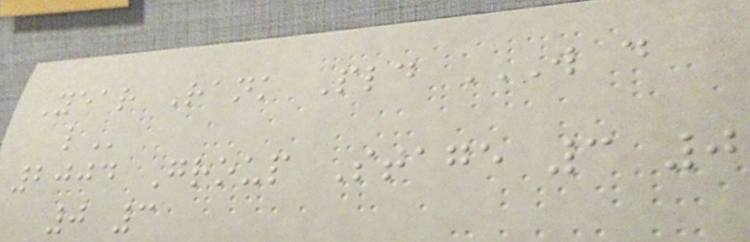Year Rank Pld W D
L
2004 Group Stage 3 0
0 3
